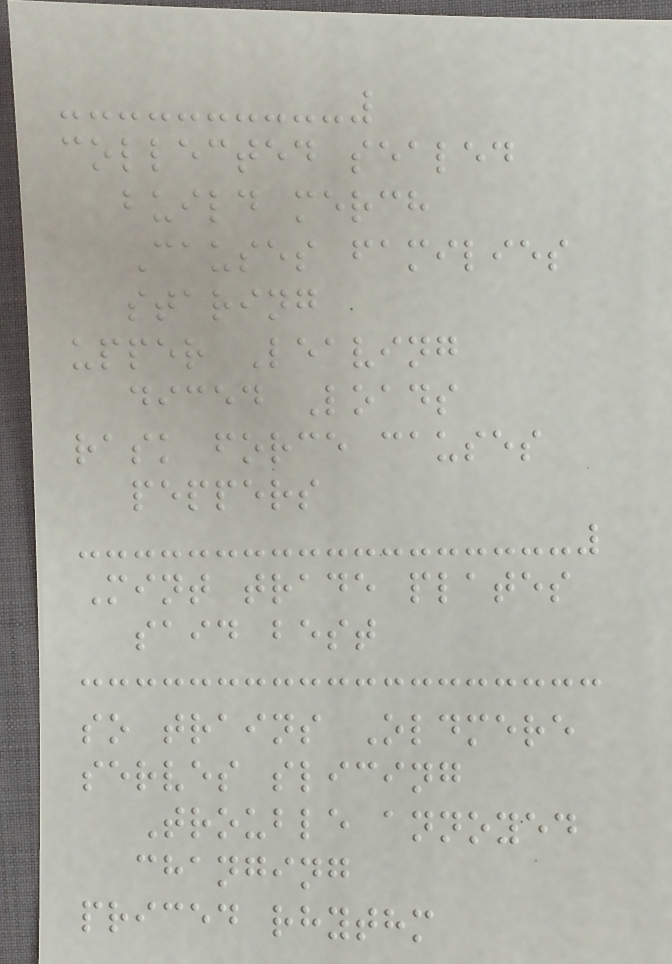collected sealed
build merch
Causes families
staring
upper Leaving
diced Loads
rask force causes
peppers
Mint trade plates
said best
so trains Oldmere
serves slicing
Trouble annoyed
changing
priced rhythm
